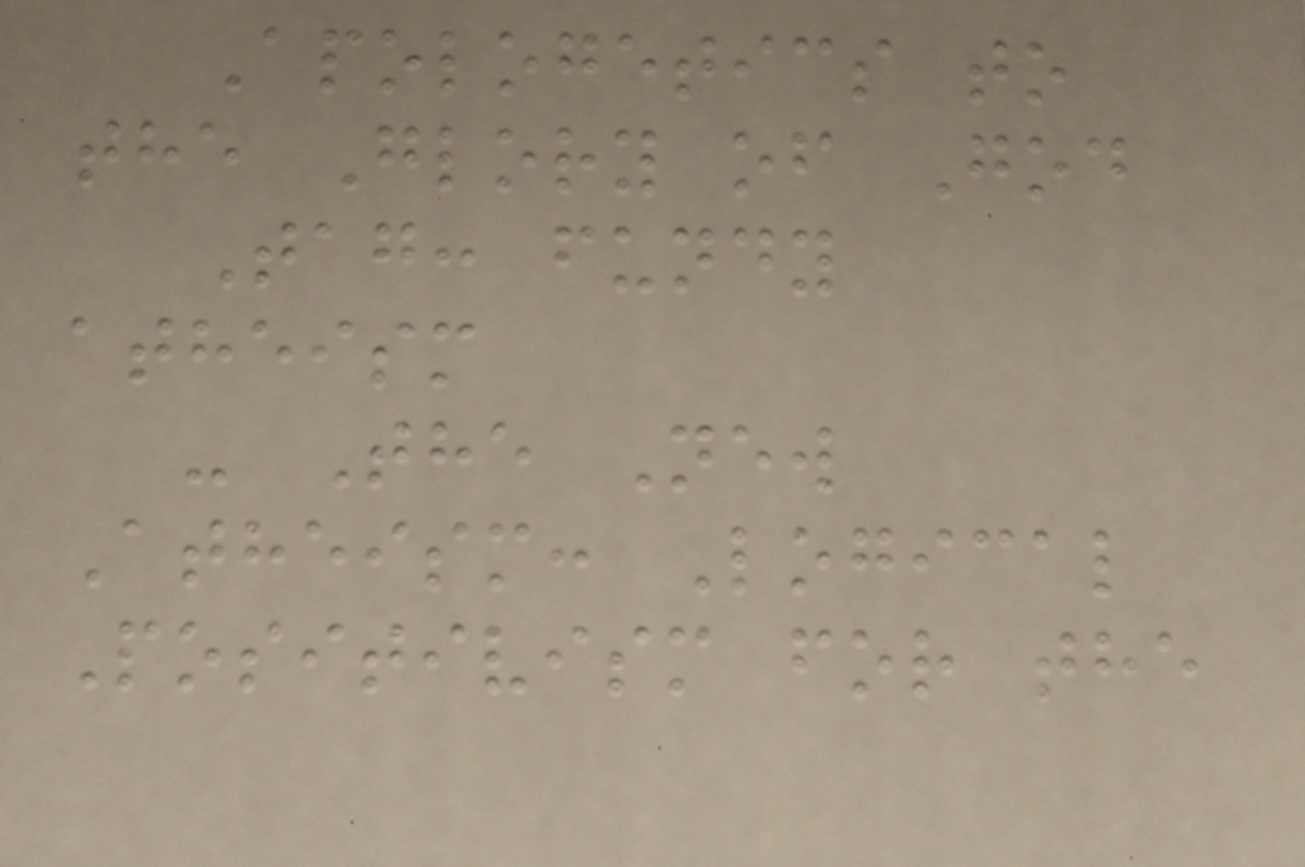Apologetics to
the Glory of God
Tag: fundy
atheism
- The New
Atheism: Logical
Positivism for the
